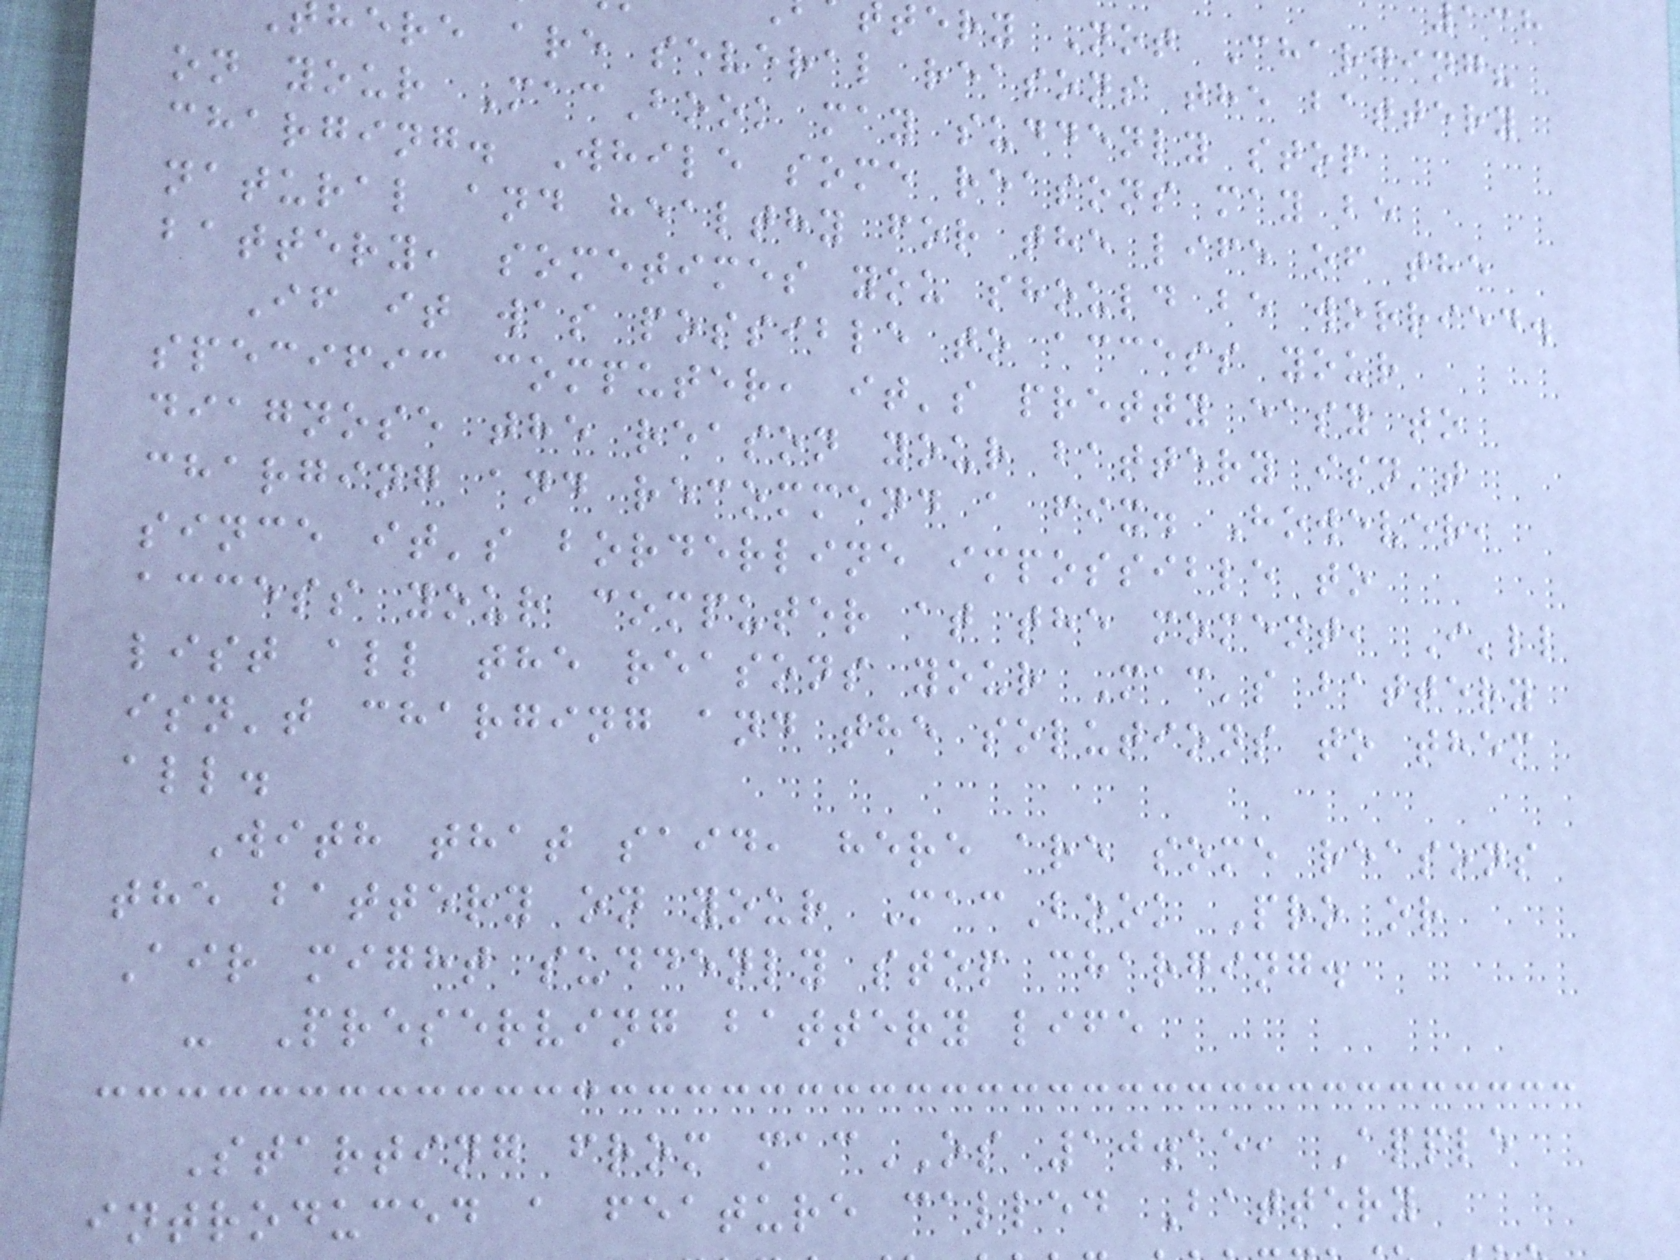138
tery Not Charging?
here are several reasons the battery
on your MacBook may suddenly stop
charging. While some reasons may be
natural and healthy for the life of the
battery, sometimes you should be worried.
If it was possible to access your
specific computer, it's pretty easy to
diagnose the reason your battery isn't
charging and recommend a fix. However,
since it's borderline impossible to
access your computer at the moment, I'll
list all the reasons your Mac's battery
isn't charging and the solutions to them
all.
With that said, here are some reasons
the battery on your MacBook Pro or
Air might suddenly stop charging.
- Preserving battery life
Starting from macOS 10.15, Apple
introduced a feature called Battery
